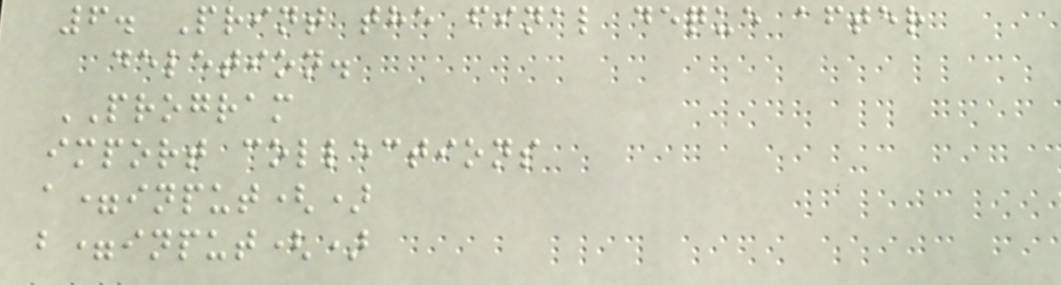6. Print the final deque after
deletion.
PROGRAM
import collections
a=input()
b=input()
